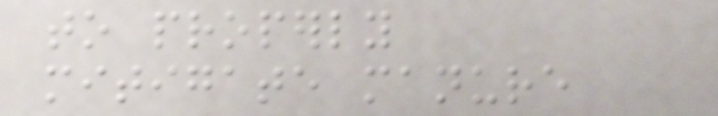to properly
mitigate manure
